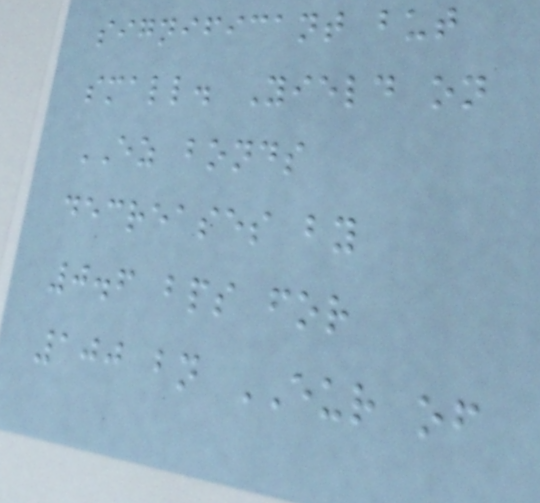significant but
small. Yield on
EZ bonds
decreases by
0.6 bps for
100 bn EUR of
